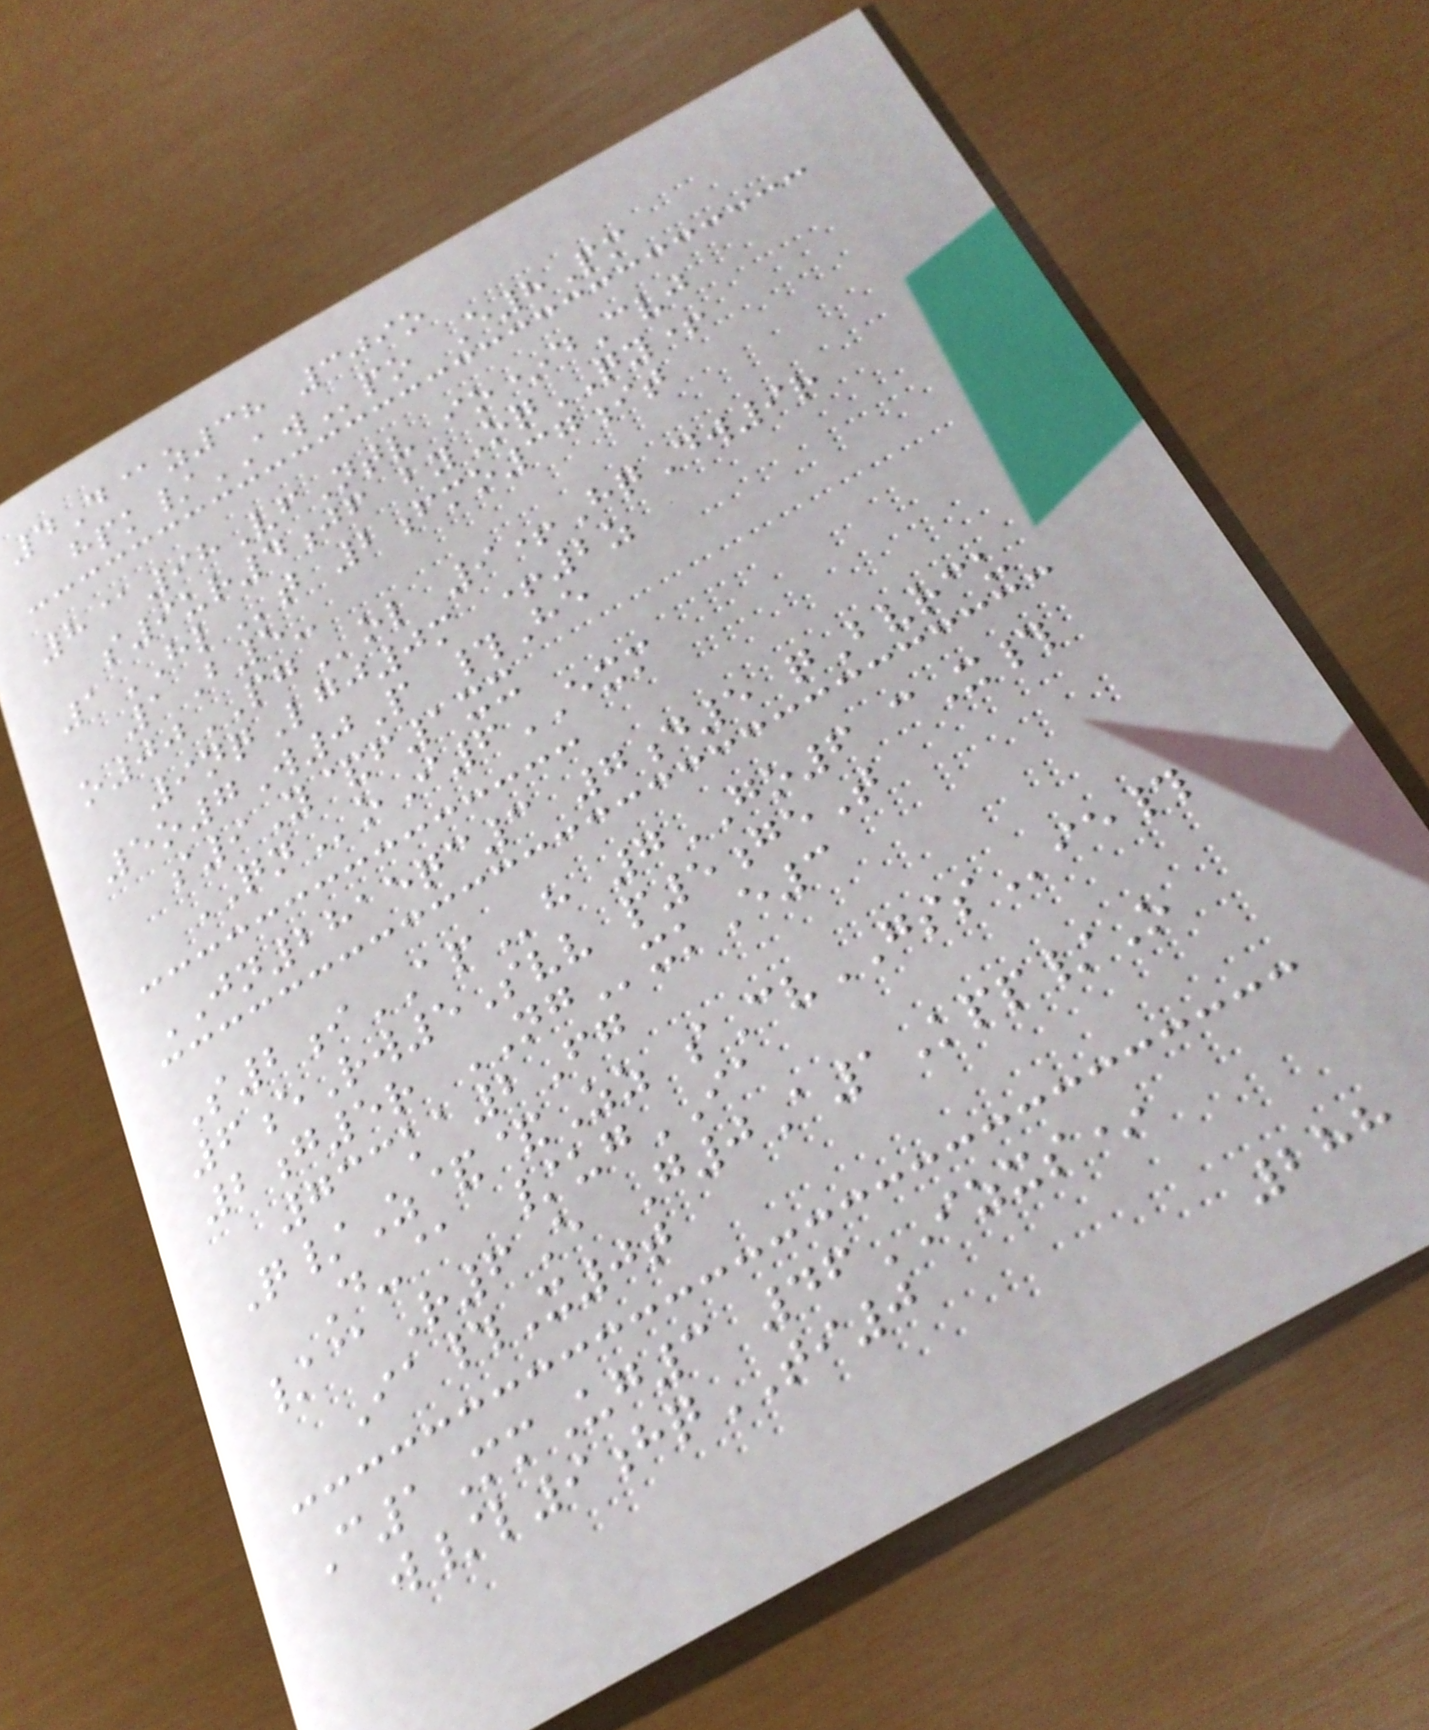4D@z38 309o
hpk/AWpo E8Pm
8@98VfNtv io*dCvj
s9ur4jf byOqQY+
1HLt 2fmo37it
1B5-
o00PGol 9+HqDw9r
9nqLgj0m +2z
5o7W0P #He
s9Y&f1xx
QNoI6EXM
JN2815qc3 7d5 qBvrcu
S2iAPh 7GO6 cX#
6eRw5Svv p5geT
2g5r NGxkE3
733ka2Fg
Q/Z&&Zz sCvGSSie#
D-@ /ugIA
/@R6E G0A1Kpp/O
Ia#X0t
C1MmUg3 46IZXS*
w/l9hqTI0
288
